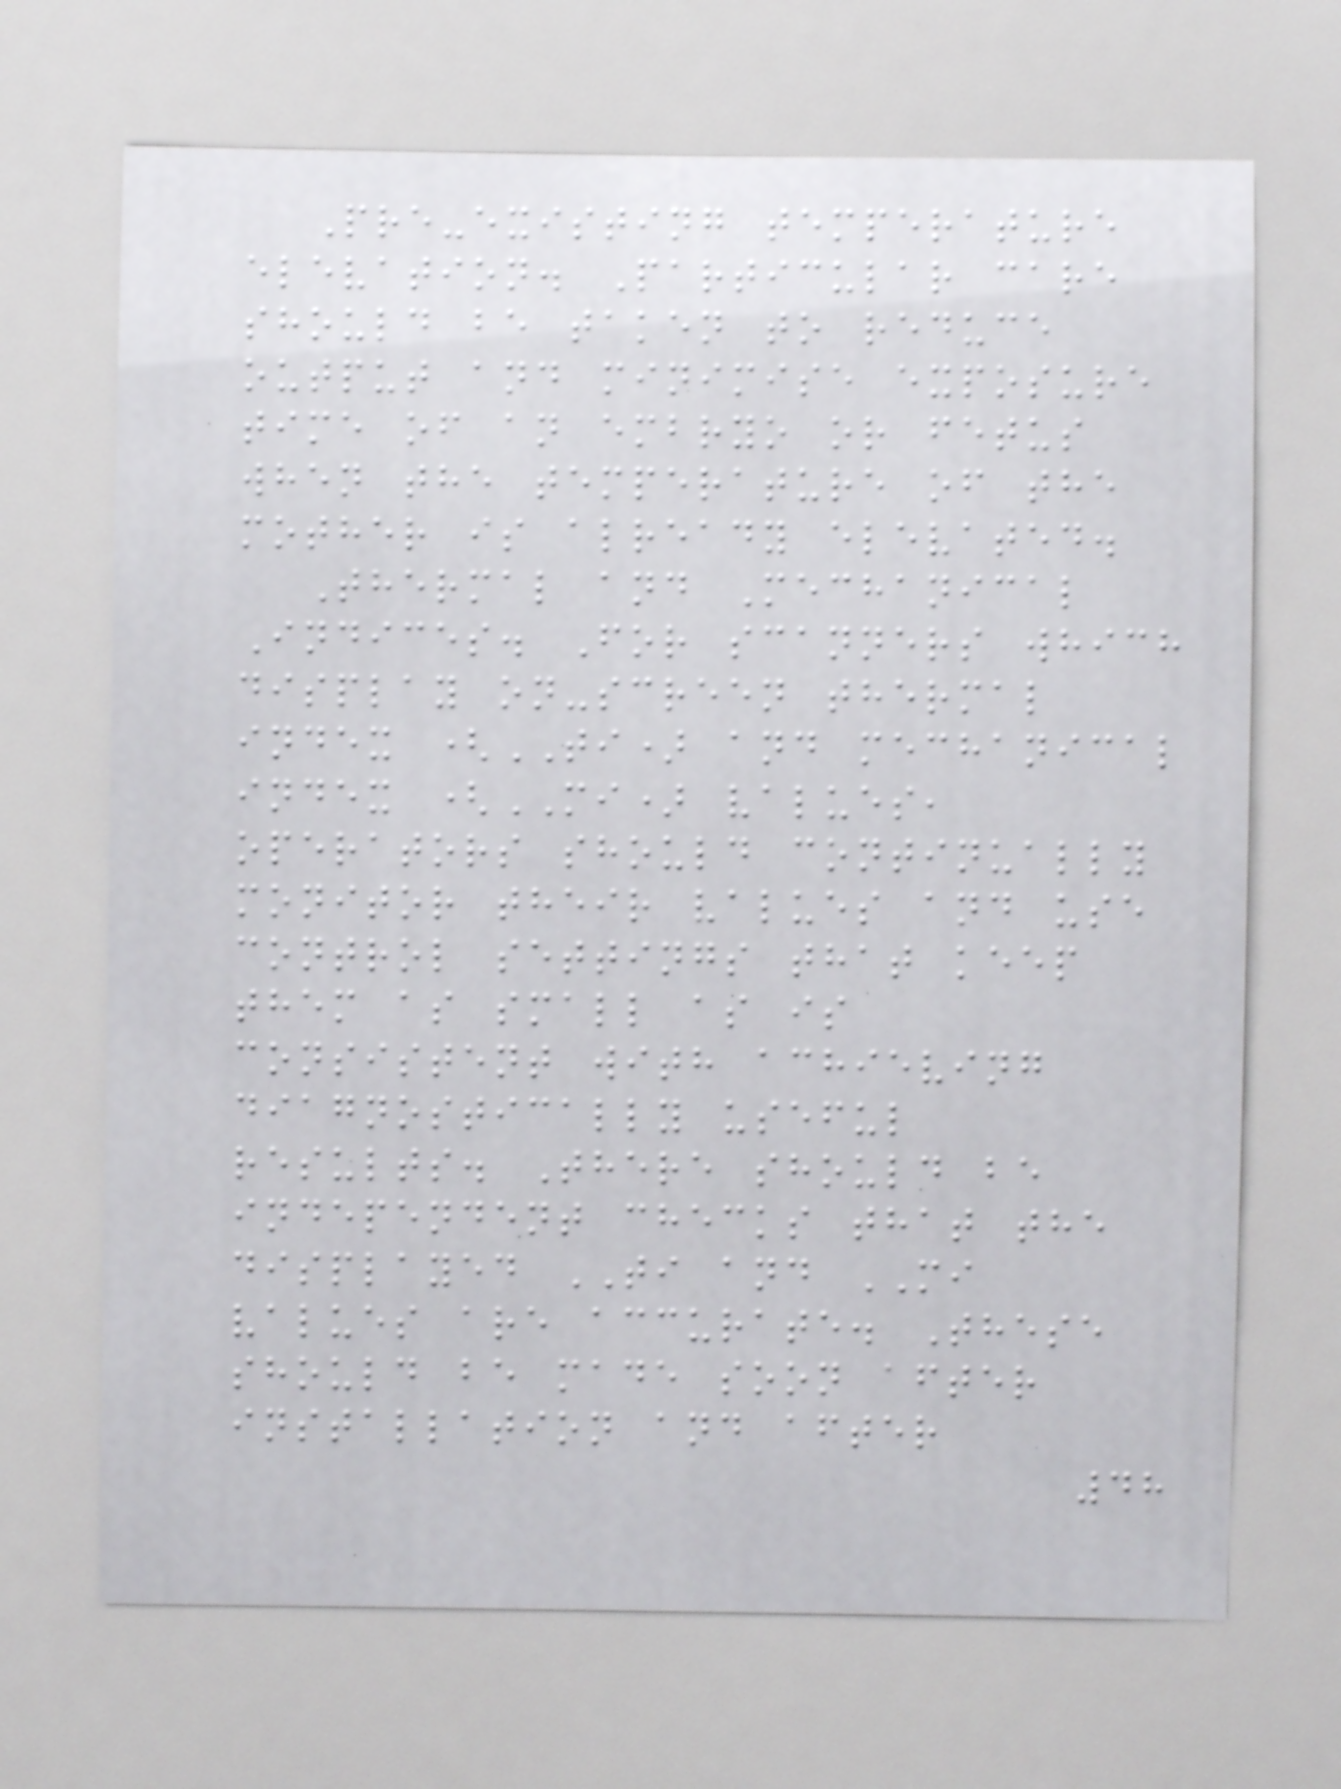Pre-existing temperature
elevation. Particular care
should be taken to reduce
output and minimise exposure
time of an embryo or fetus
when the temperature of the
mother is already elevated.
Thermal and Mechanical
Indices. For scanners which
display on-screen thermal
index (TI) and mechanical
index (MI) values,
operators should continually
monitor their values and use
control settings that keep
them as small as is
consistent with achieving
diagnostically useful
results. There should be
independent checks that the
displayed TI and MI
values are accurate. These
should be made soon after
installation and after
48
